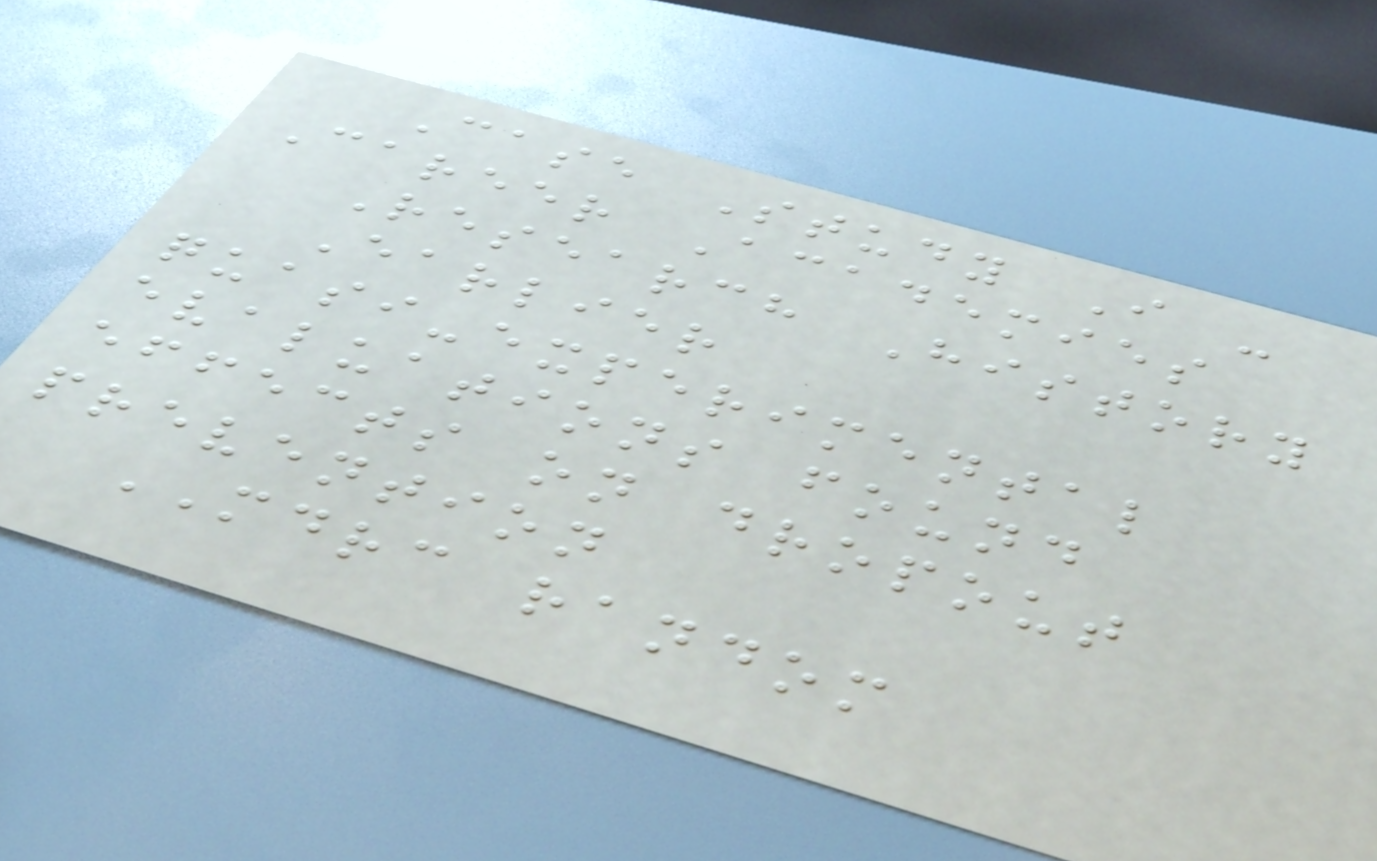Case Study I -
Career Academies
Research History
Earlier
quasi-experimental
evaluations found
effects on dropout
prevention
MDRC random
